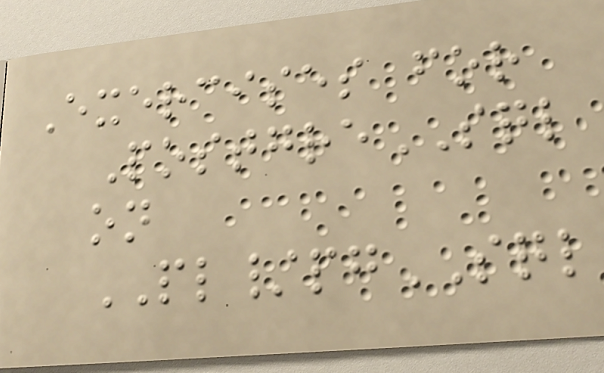Exercises for
PostgreSQL
on
PL/pgSQL
